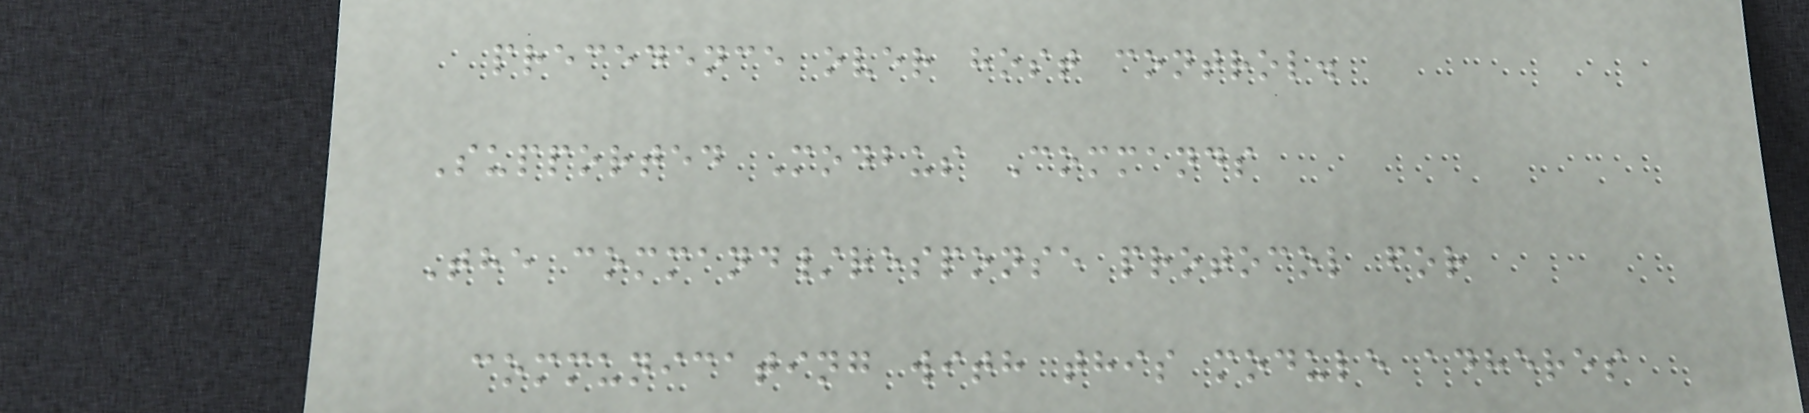precedence over host control.
Supported Modbus Commands
The command/response protocol for
communicating with this module adheres
